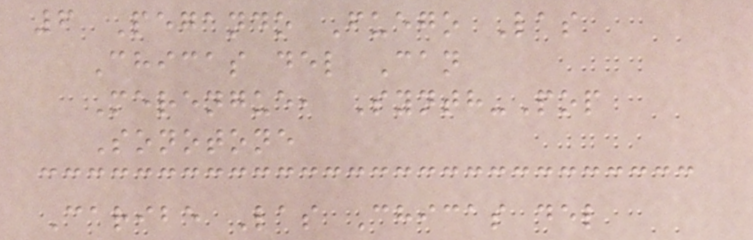6 Pegando Fuego Las
Chicas del Can
Merengue, Synth-Pop
Sonotone
Caribe Las Chicas del
